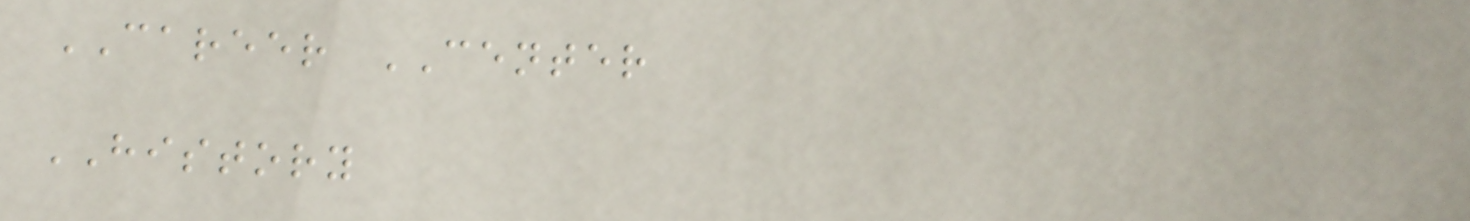CAREER CENTER
HISTORY
